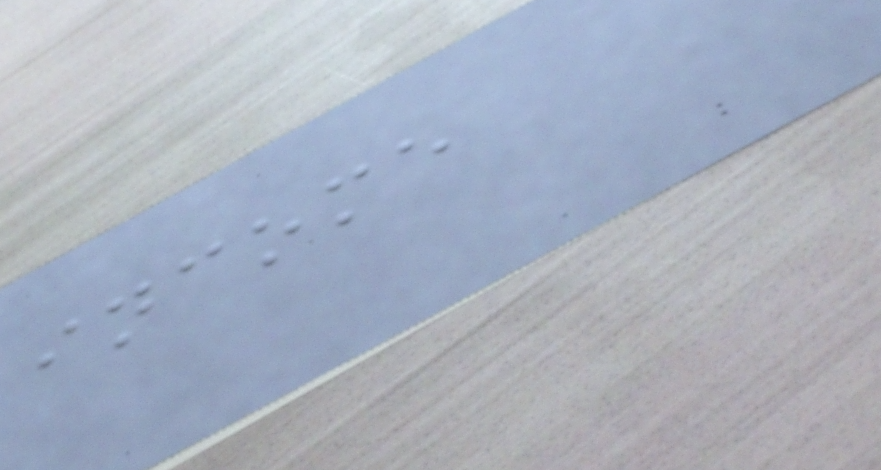income
